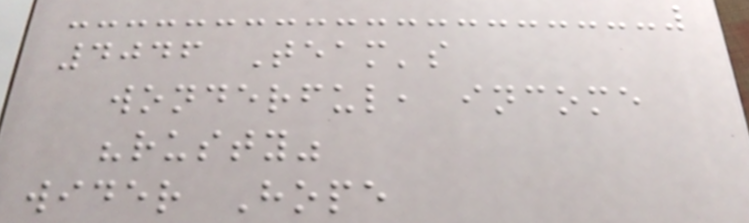4046 Team's
wonderful, income
"rusty"
wider Hope
